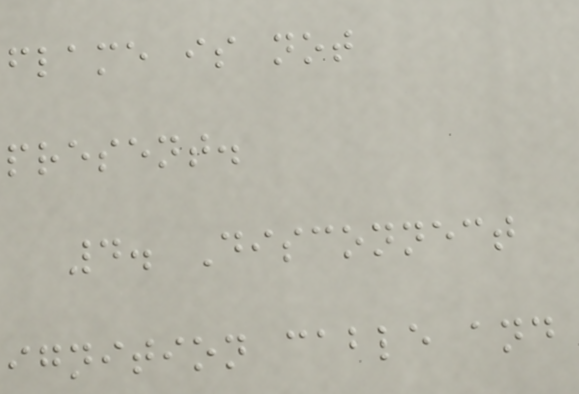flame is not
present.
4. Disconnect
ignition cable and
